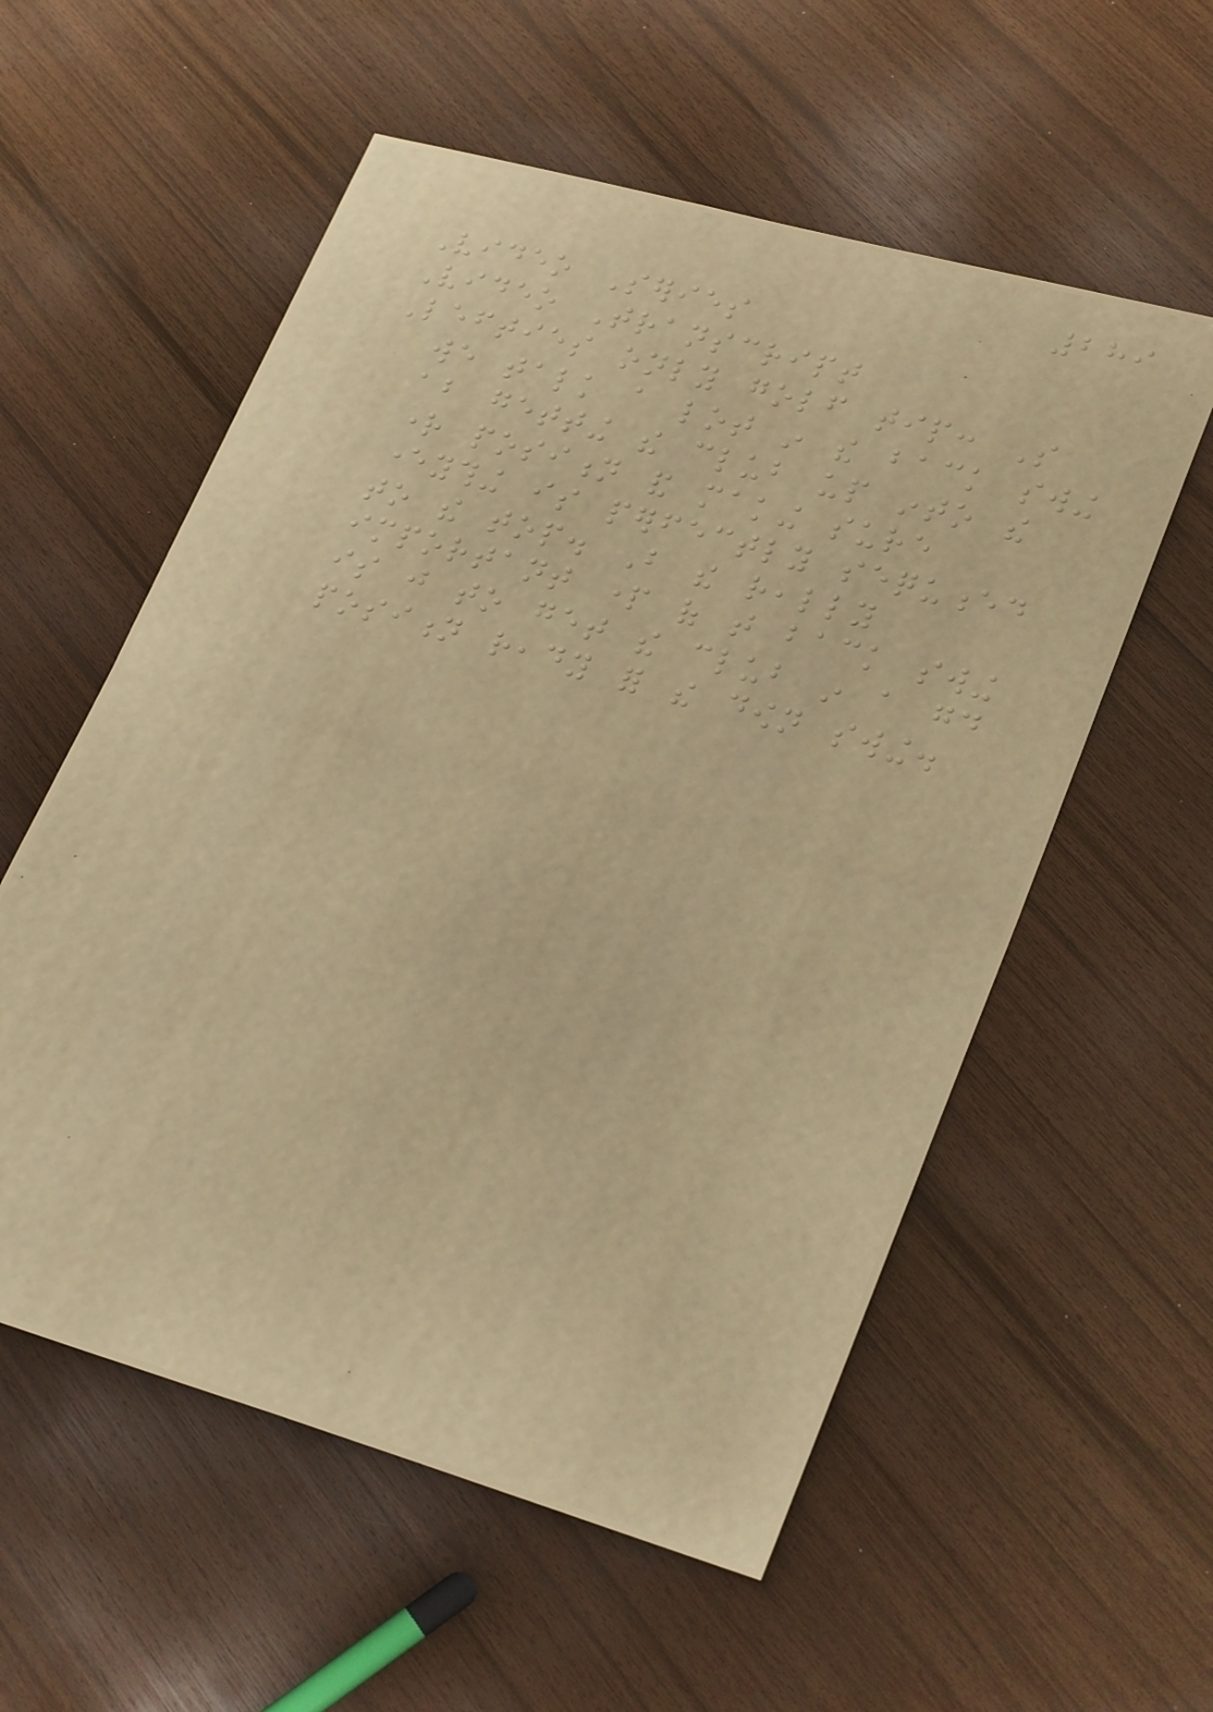289
Video Series
Video Transcript
Lefties only golf tip: So
we talk a lot in the back swing
about getting the club up into the
right position and making sure
everything is perfectly sequenced
to the top. But the really
important part of that back swing
is just to get the club in a good
position ready for the down swing.
